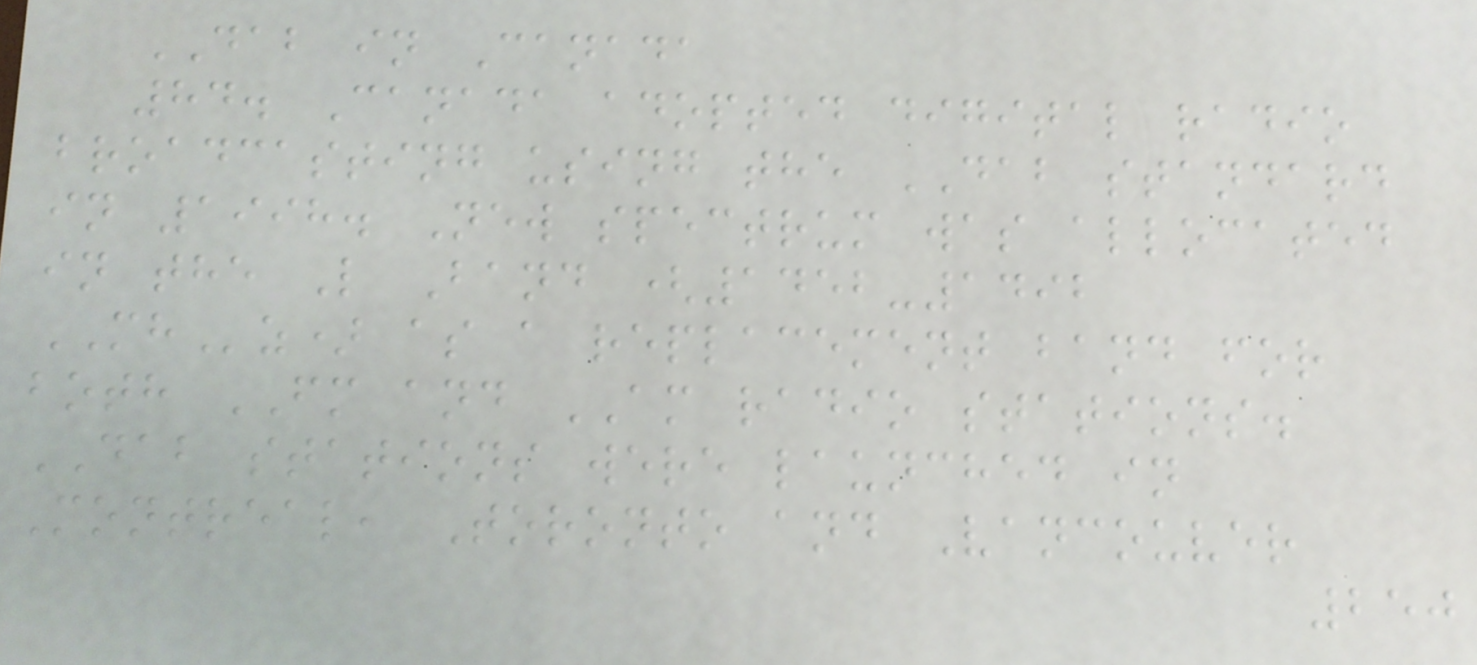DAB in Canada
84. Canada adopted digital radio
broadcasting using the DAB standard
in 1998. New spectrum was allocated
in the L Band (1452-1492
MHz) as a replacement band for
both FM and AM radio stations.
DAB stations were launched in
Montreal, Toronto and Vancouver
250
